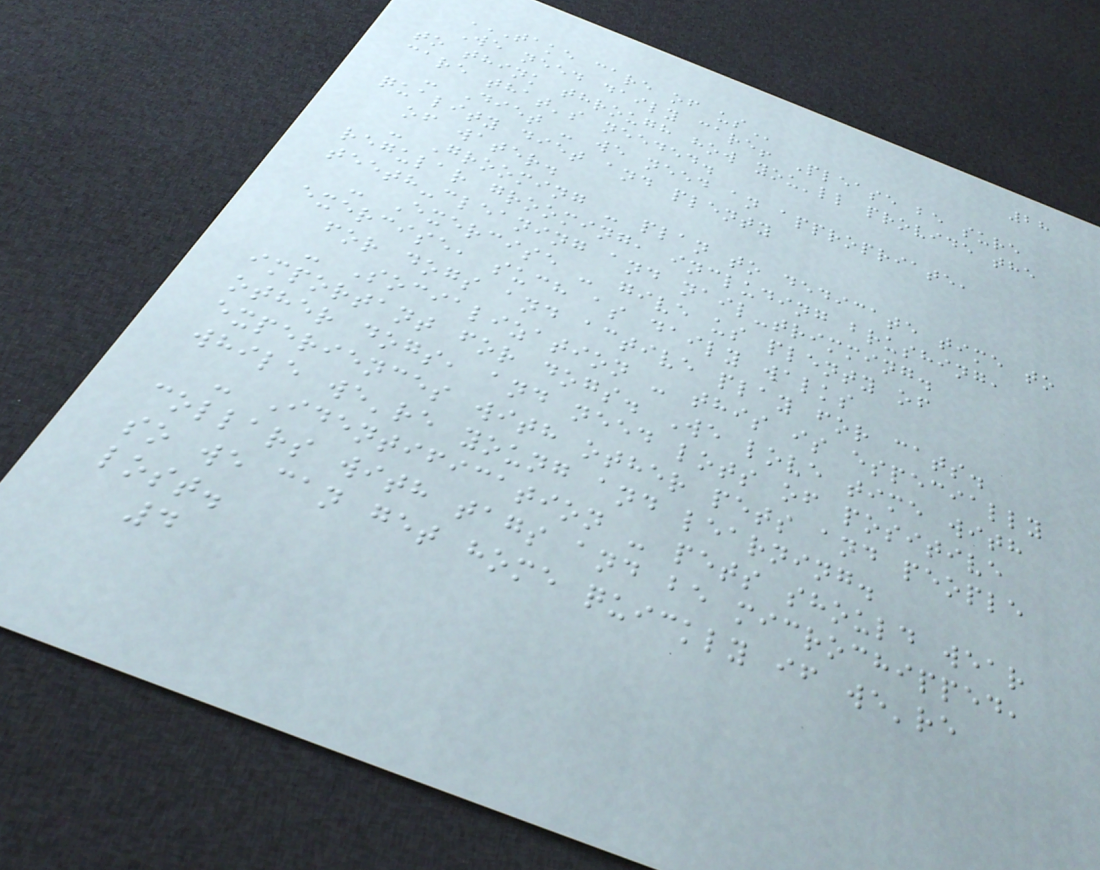28
TAKE CARE OF US
We need daily care! Please be sure
to think through how you'll provide the
care that's needed.
- Diet - we need an appropriate,
quality diet and plenty
of water.
- Grooming - plan to dedicate time to
regular grooming, including brushing,
teeth-cleaning and nail-trimming.
- Exercise - give us plenty of
exercise, such as daily walks
for dogs and active play for cats.
- Socialization - this is especially
important for dogs. We love time with
other dogs, and need lots of positive
experiences with other pets and people
while we're young and learning.
- Identification - pets should wear
collars with tags and be microchipped,
so we can get home quickly if we're
lost.
4
